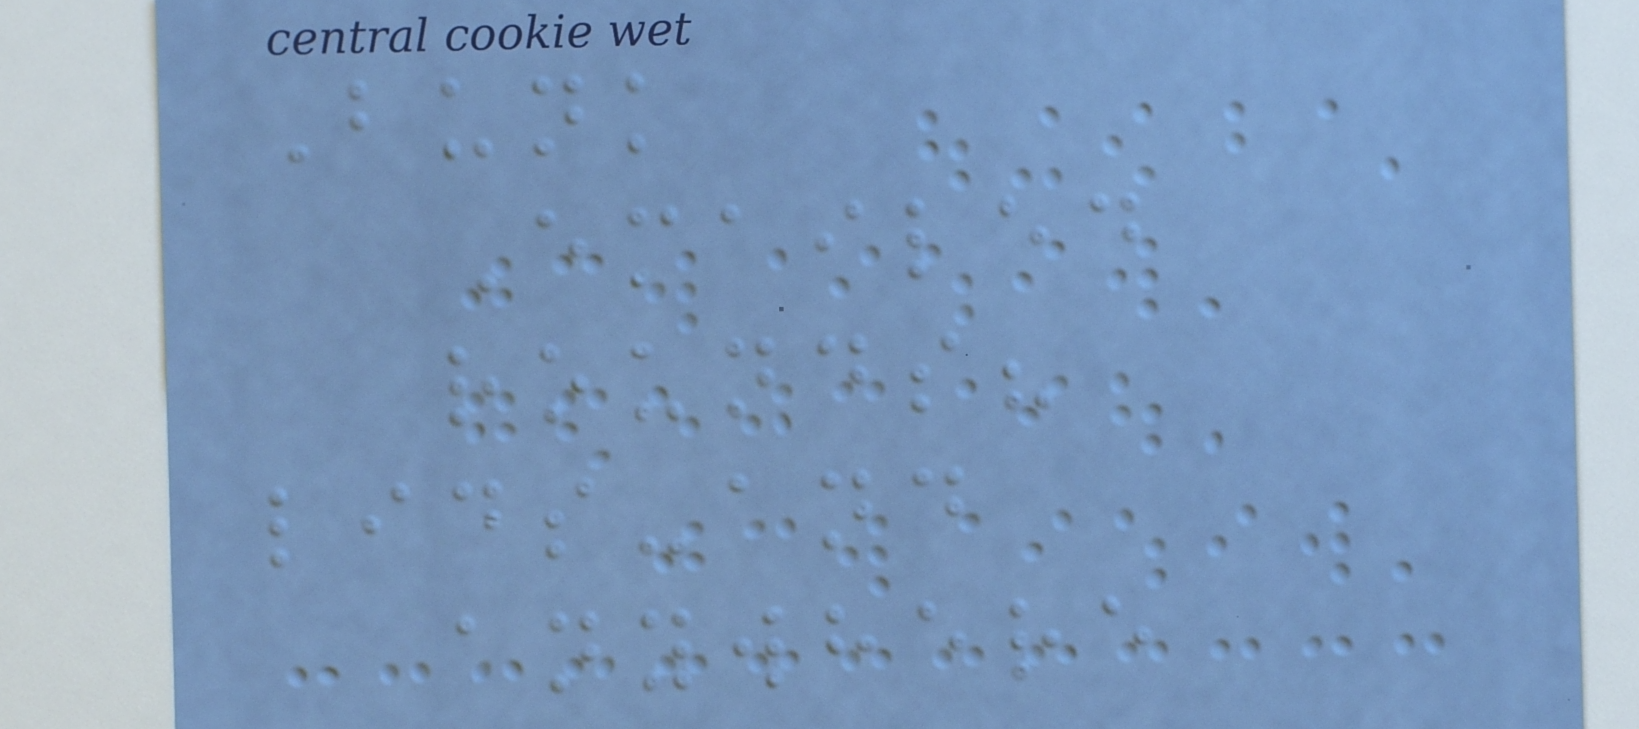Bunk
Emailed
rounds?
lids-and
anywhere
